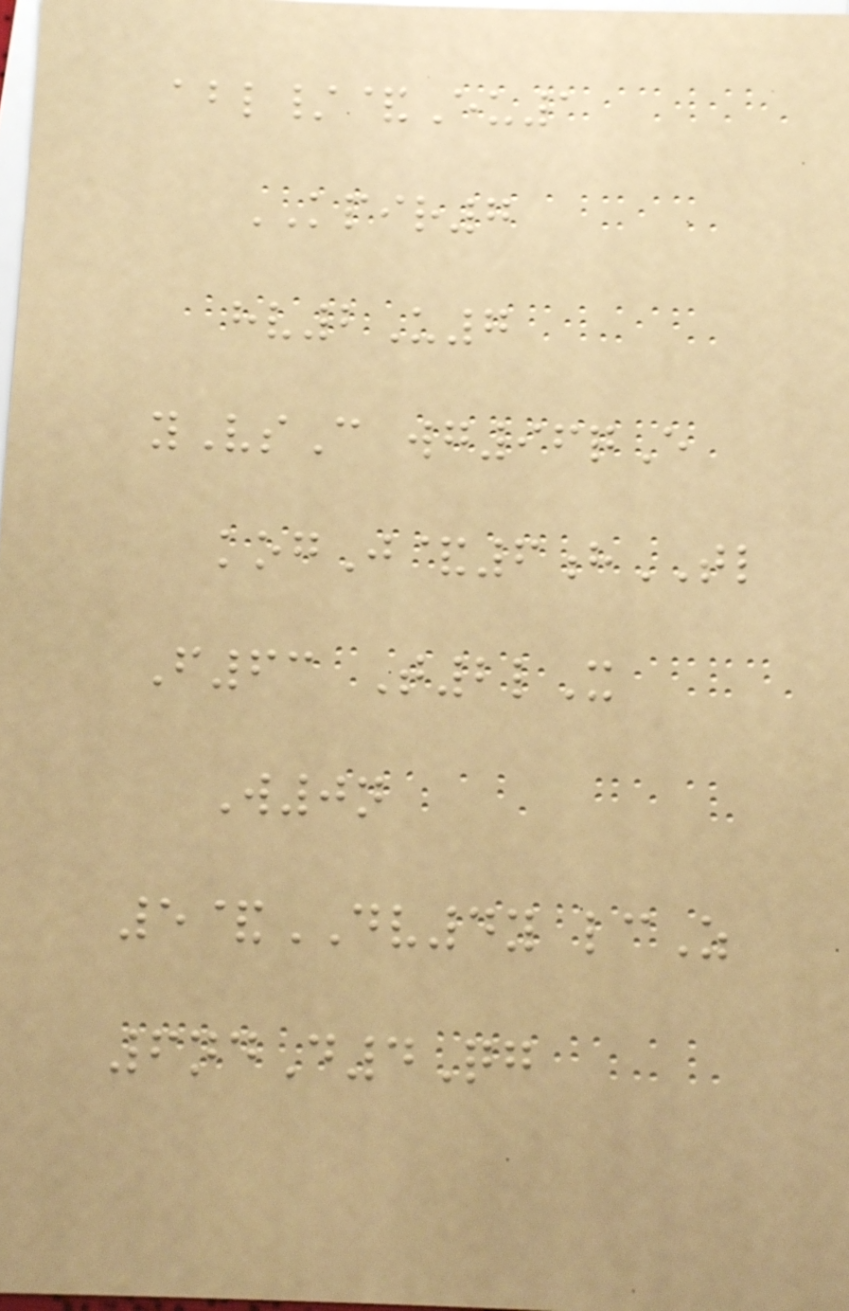abl/&Eu1
KPIR7
hv2U7
yVsC wg96qE
kogJ&6hTL
F63 T2lX
W0n
5&DV4y lcZ
6ndD4Qg
